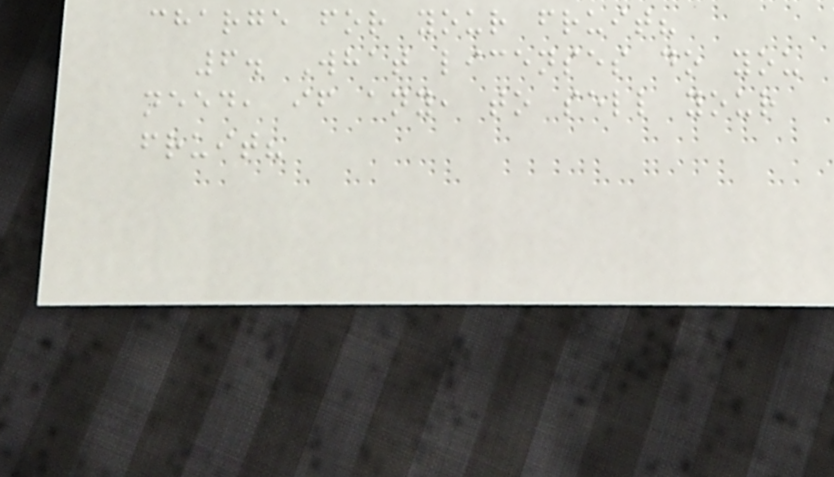charge for your fruit?
6. What licenses do you
need, if any, to sell your
fruit?
